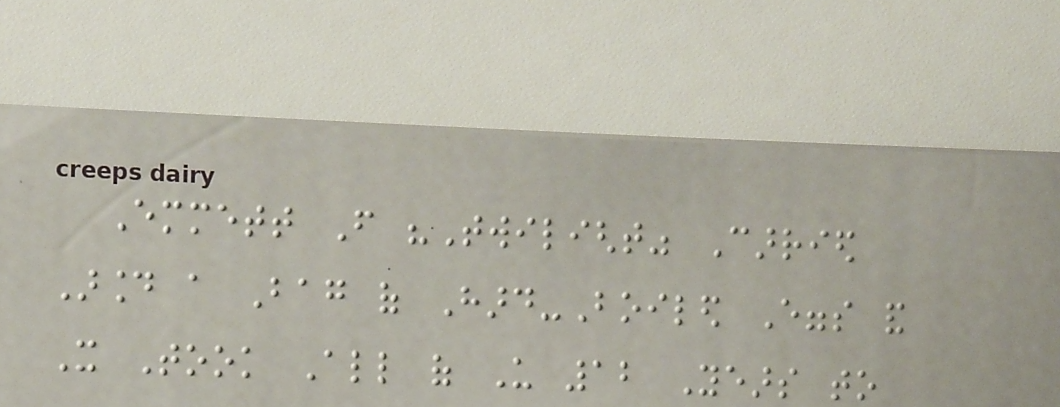Emmett From "Twilight" Carried
Around a Bag of Hard-Boiled Eggs and
It Took All of Us 12 Years to
